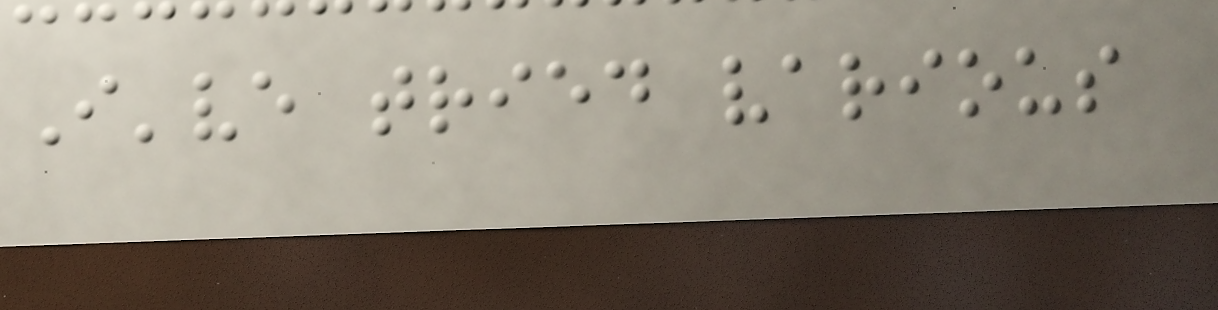I've tried various
